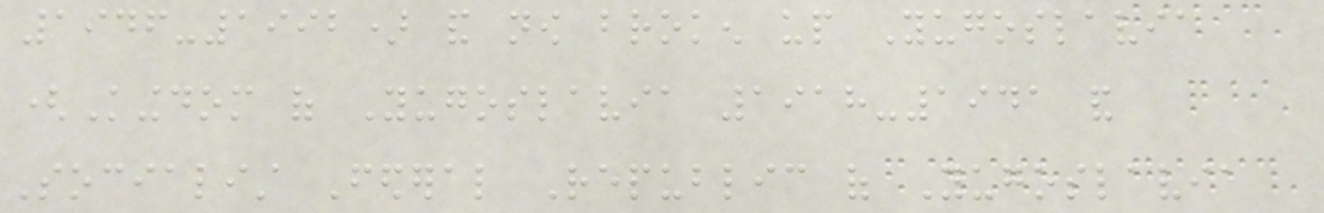1946-1992) and now broken up Yugoslavia
(Kingdom of Yugoslavia 1918-1941 and
Socialist Federal Republic of Yugoslavia
